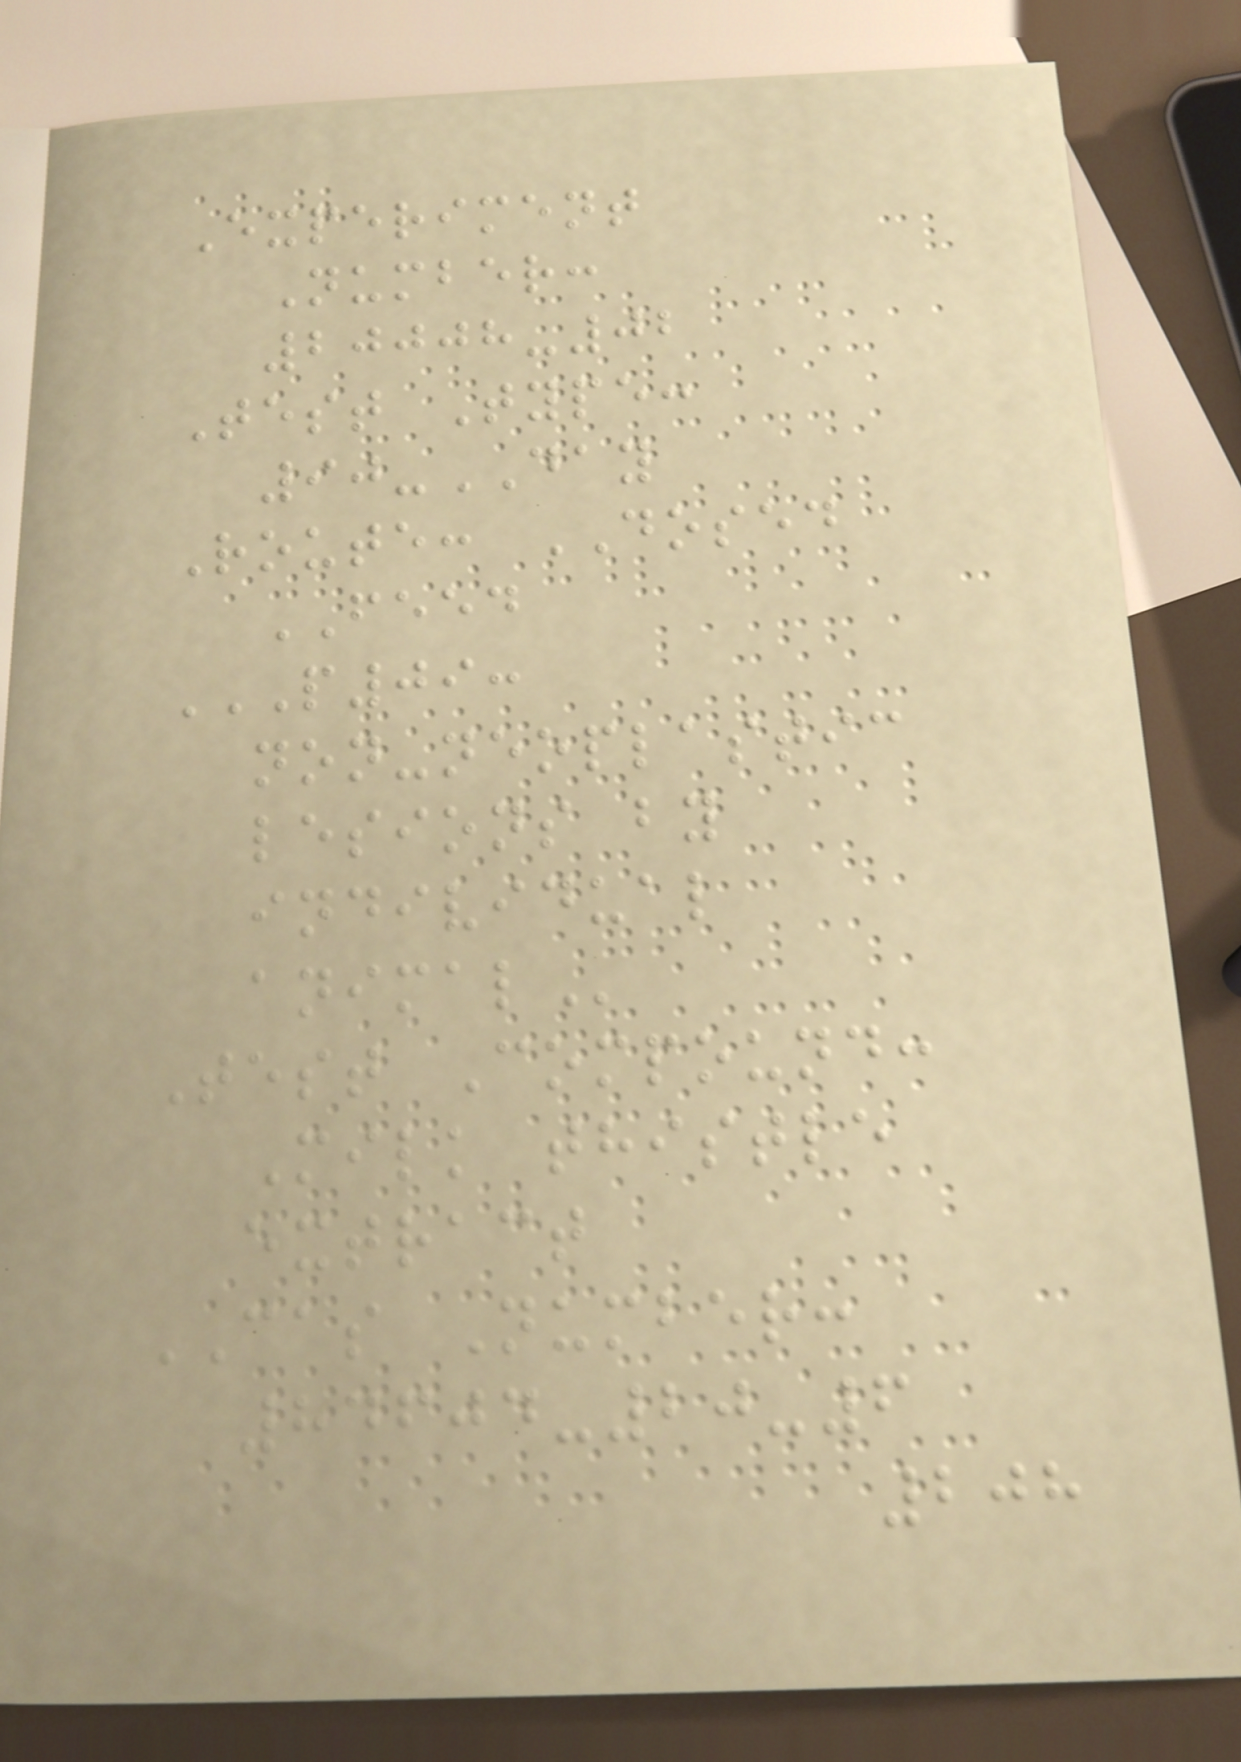Experiment
Number:
20008-02
Test Type:
90-DAY
Route: DOSED
FEED
P09:
NON-NEOPLASTIC
LESIONS BY
INDIVIDUAL
ANIMAL
Test Compound:
Milk thistle
extract
CAS Number:
84604-20-6
208
